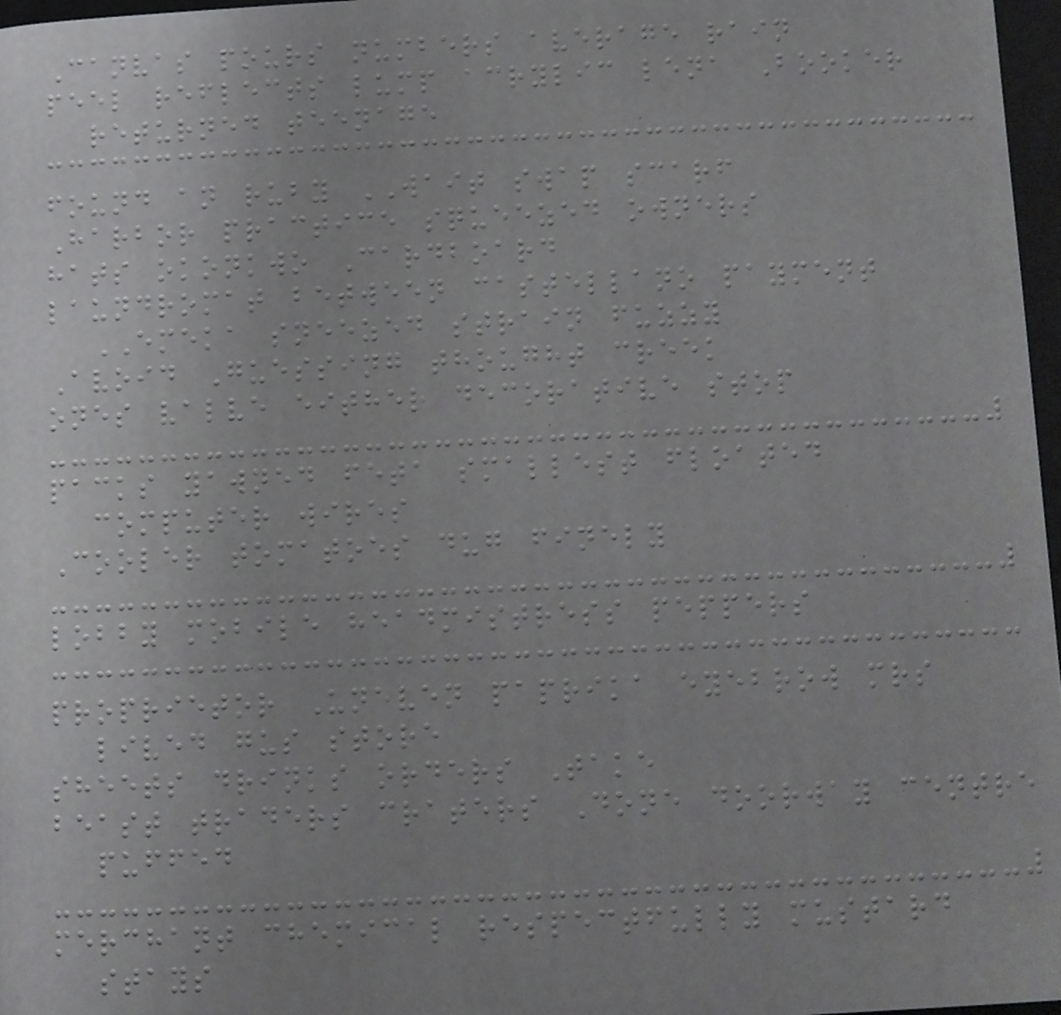Canvas pours numbers average rain
peel reflects lump acrylic lena Booker
returned teenage
found an ruby WAIT swap scarf
Harbor practice squeezed owners
hats okonkwo Cardboard
laundromat between castellano payment
EMEKA sneezed strain fuzzy
Avoid Guessing thought creek
ones valve either decorative stop
packs yawned feta smallest floated
computer wires
Cooler tomatoes dug finely
lobby mobile headmistress peppers
proprietor Uneven paprika eyebrow mrs
lived gus store
sheets drinks orders Take
beast traders craters Done doorway centre
puffed
merchant chemical respectfully mustard
stays
